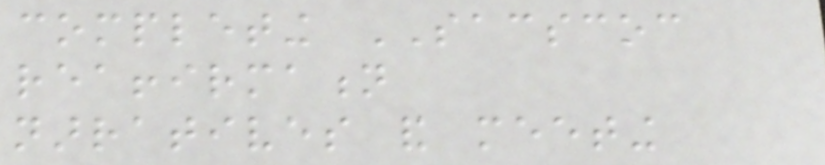completing SACSCOC
reaffirmation
narratives and meeting
